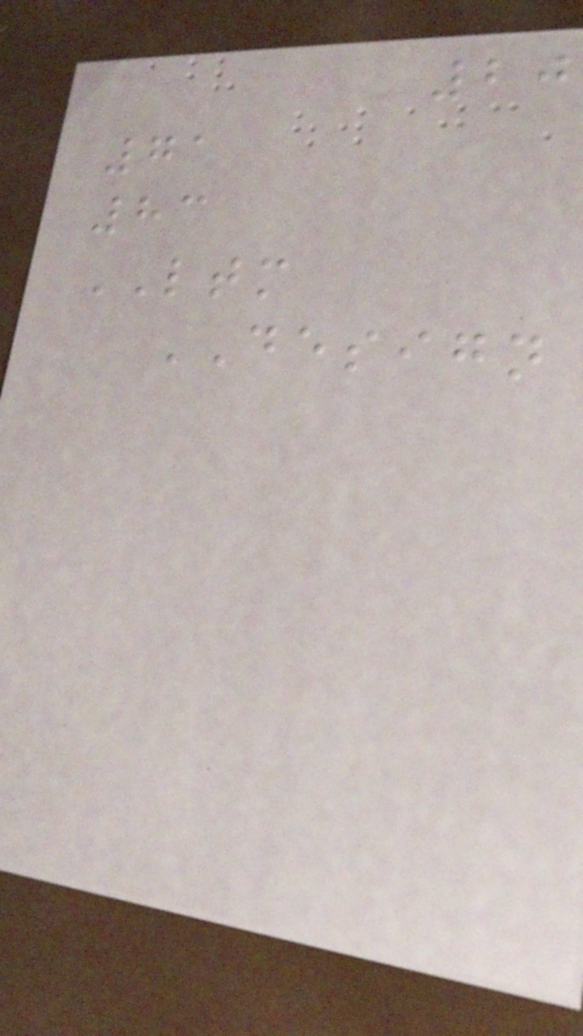20
71
83
LTM
DESIGN
